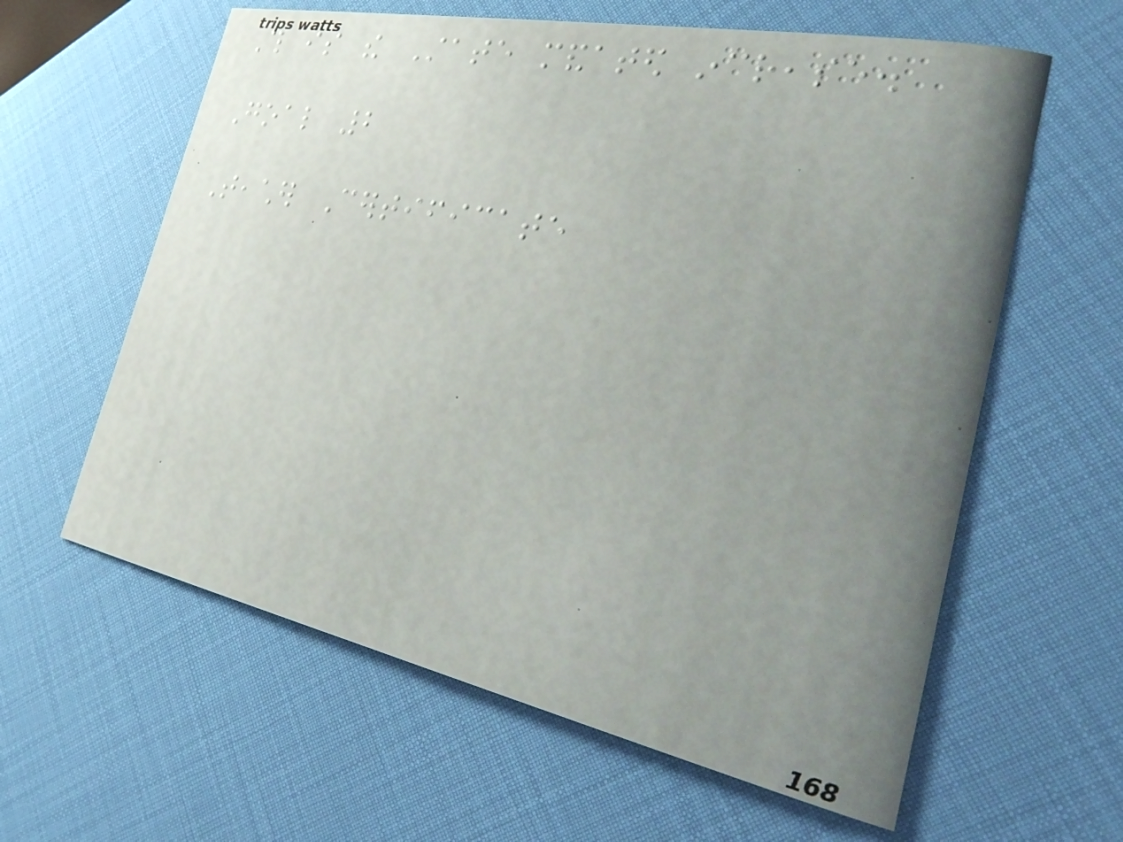This is the State mandated increase.
Goal 2
Teacher Certificate
